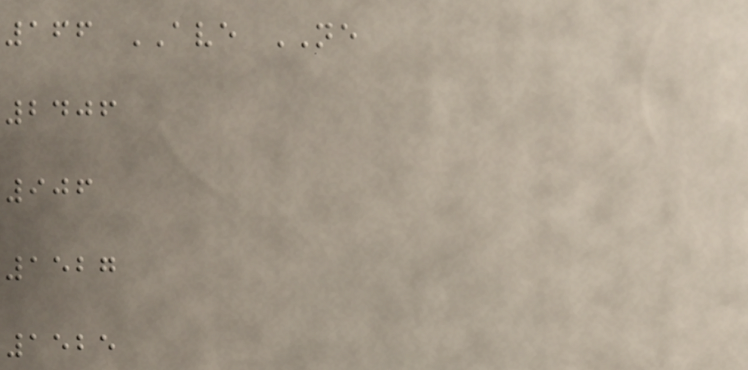166 AVE NE
2406
906
1527
1525
